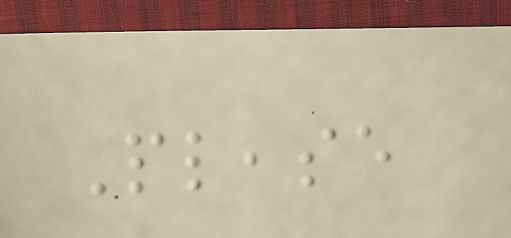Please
